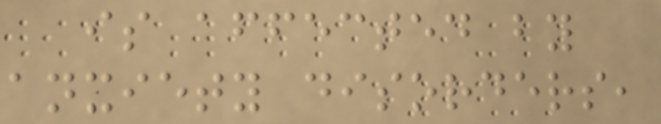is affected by
anxiety disorders,
